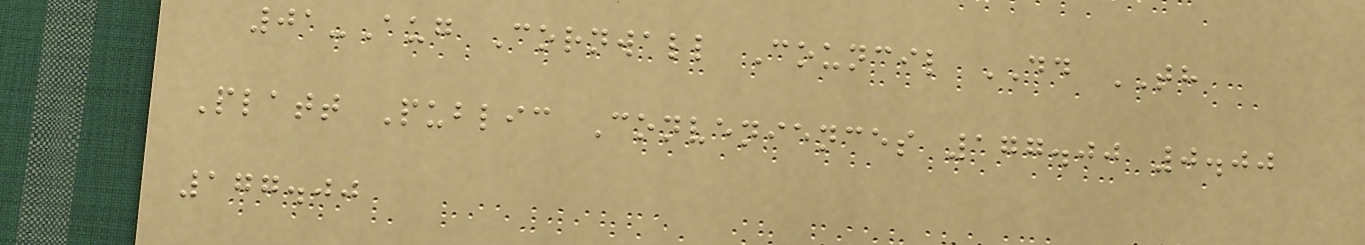01-Aug Cornwall Council DD TH
Platt Public Conveniences 177.00 0.00
177.00
